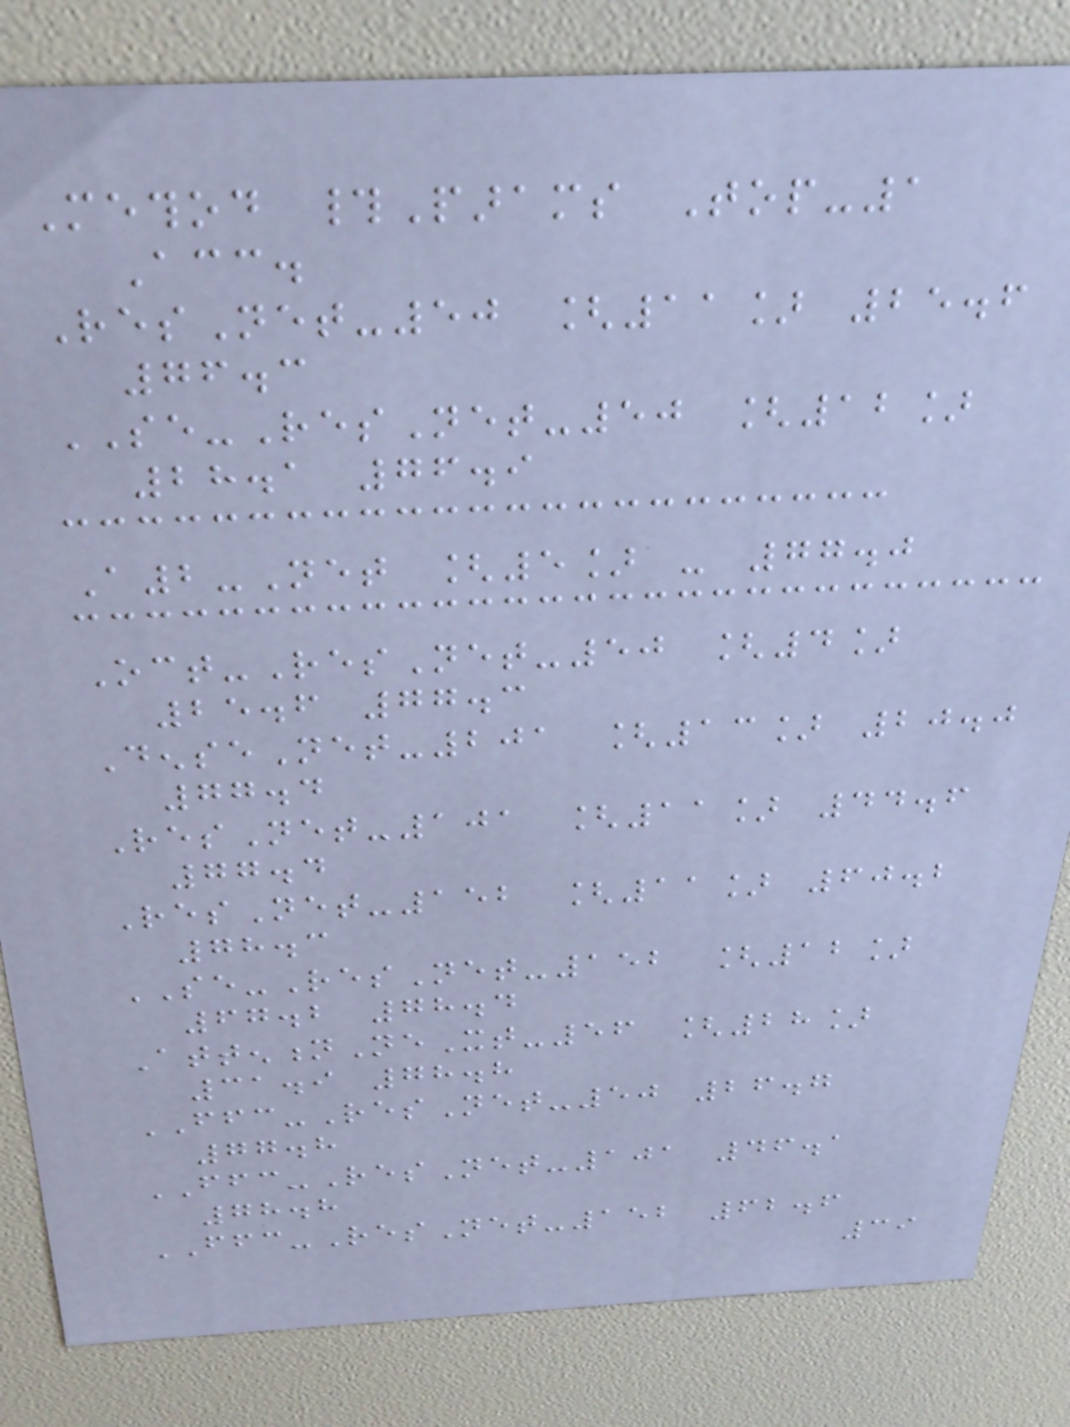Method #Params Top-1
Acc.
ResNet-50 [11] 25.6
76.3
SE-ResNet-50 [12]
28.1 76.9
A2-Net [5] - 77.0
Oct-ResNet-50 [4]
25.6 77.3
DenseNet-201 [13] 20.0
77.4
ResNet-101 [11] 44.6
77.4
ResNet-152 [11] 60.2
78.3
SE-ResNet-152 [12]
67.2 78.4
AttentionNeXt-56 [28]
31.9 78.8
FFC-ResNet-50 26.7
77.8
FFC-ResNet-101 46.1
78.8
FFC-ResNet-152 62.6
39
